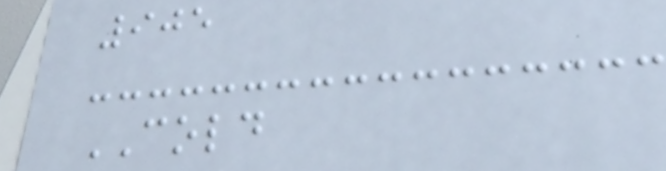905
COLD
